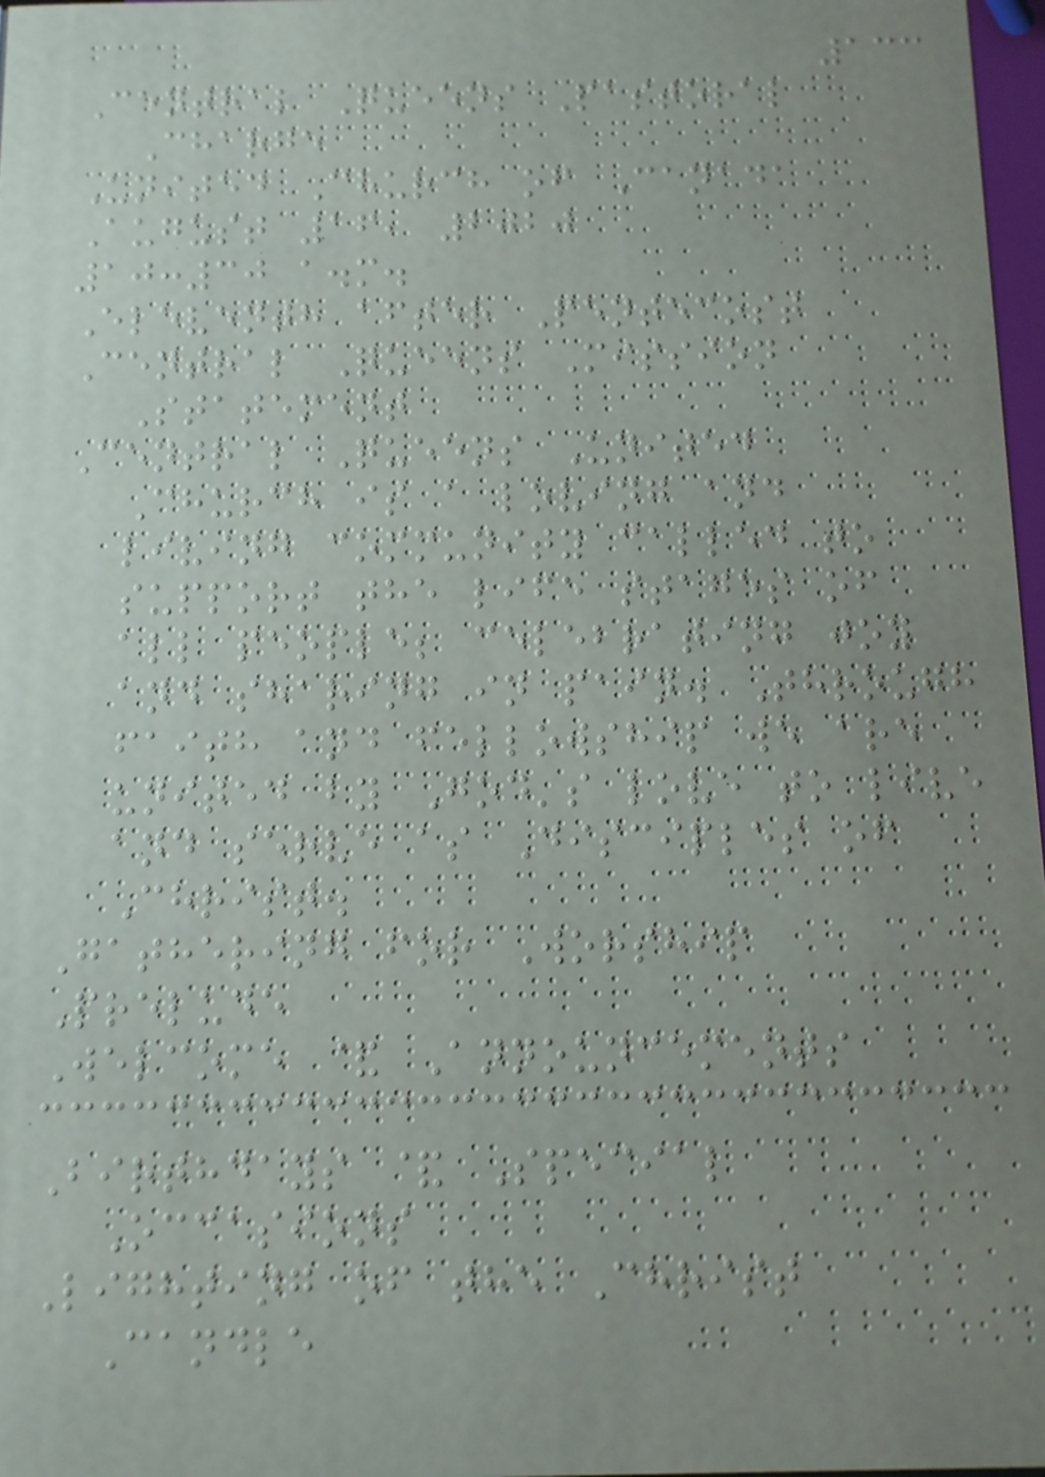133
Central Queens Pastoral
Charge
United Church of Canada
August 16, 2020
10:30 a.m.
Eleventh after Pentecost
Central Queens Mission
Statement
Central Queens United
Church is a loving and
living community called to
support the life stages of
all people; celebrating joy
and sharing in pain. Through
faith and fellowship we are
united by God's love to live
and serve as Disciples of
Christ.
Gathering for Worship
Prelude
Welcome & Announcements
Birthdays & Special
Occasions
Lighting of the Christ
Candle
